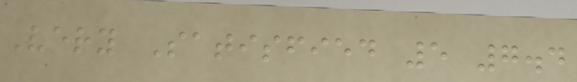Very Satisfied 5 7.4
